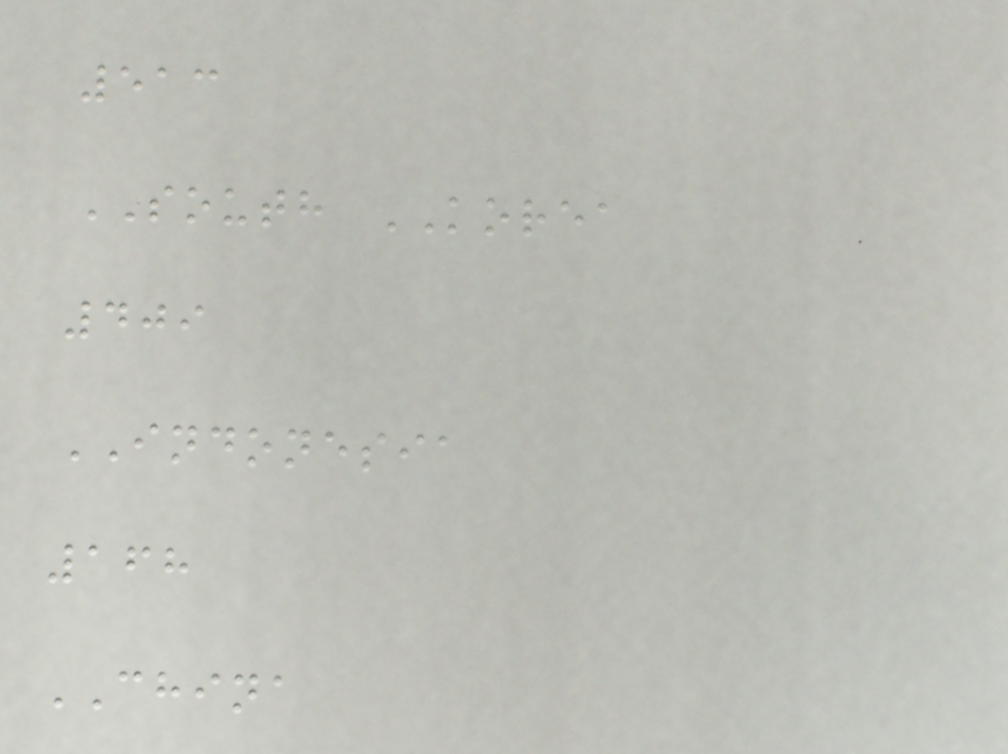513
SOUTH KOREA
409
INDONESIA
168
CHINA
